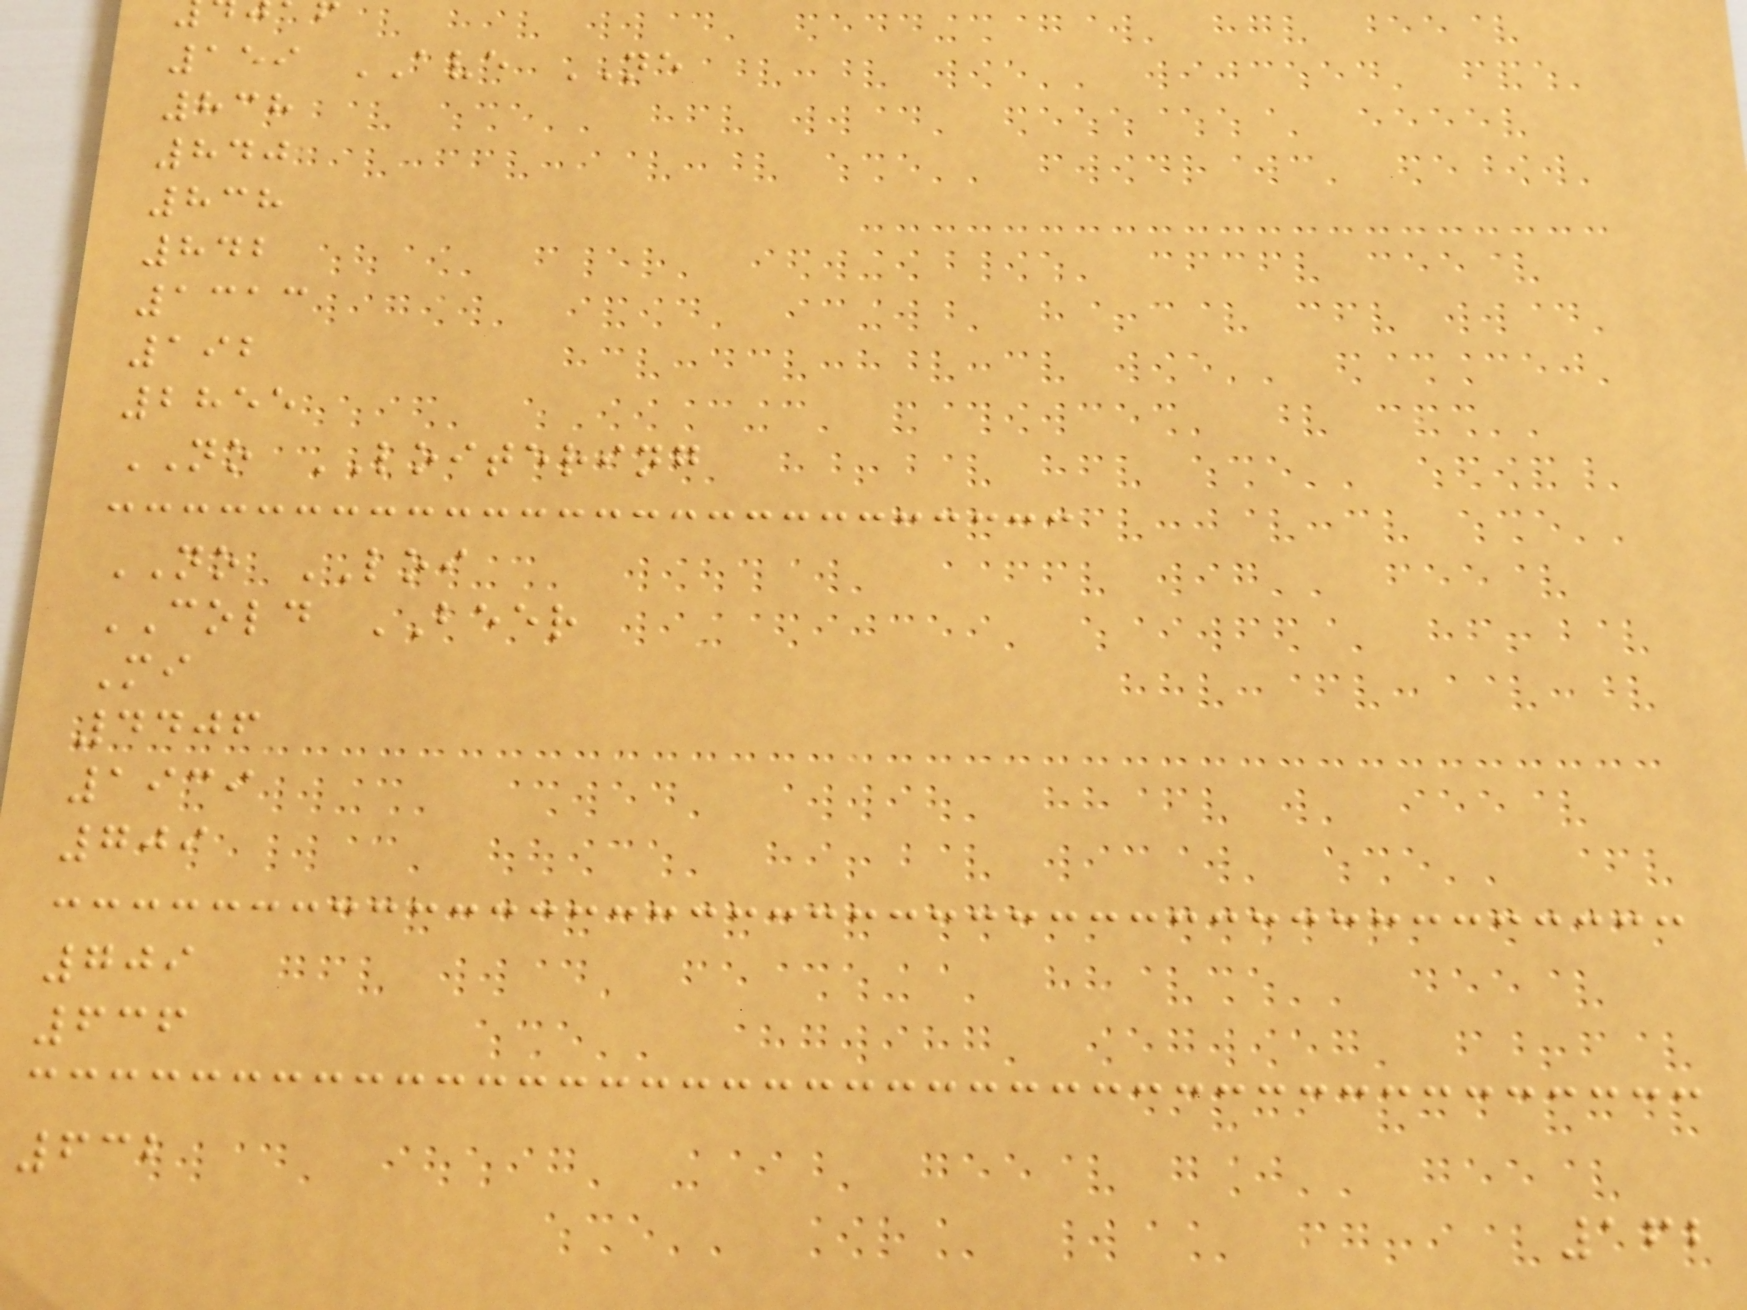159 AVE NE
838
840
838
842
1313
192
2855
NO LOITERING
NO LOI
COLD BEER
Mi
4406
1939
709
709
636
632
162
